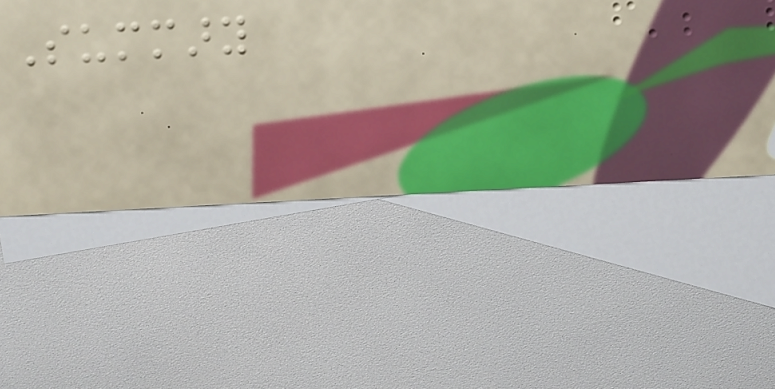Summary
